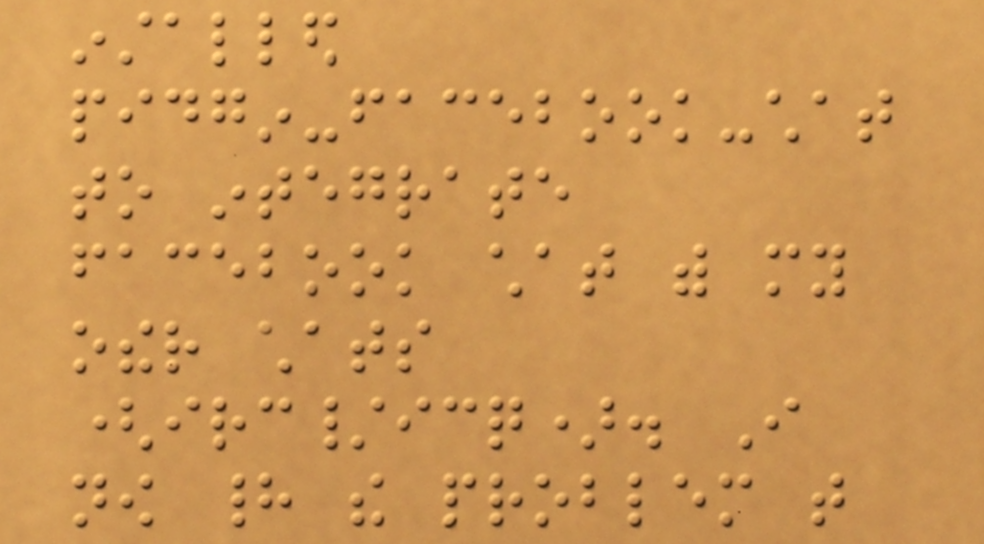installed
pidgin-facebook-chat
to integrate
facebook chat with my
other chats
(irc/icq). I
now had the problem that
